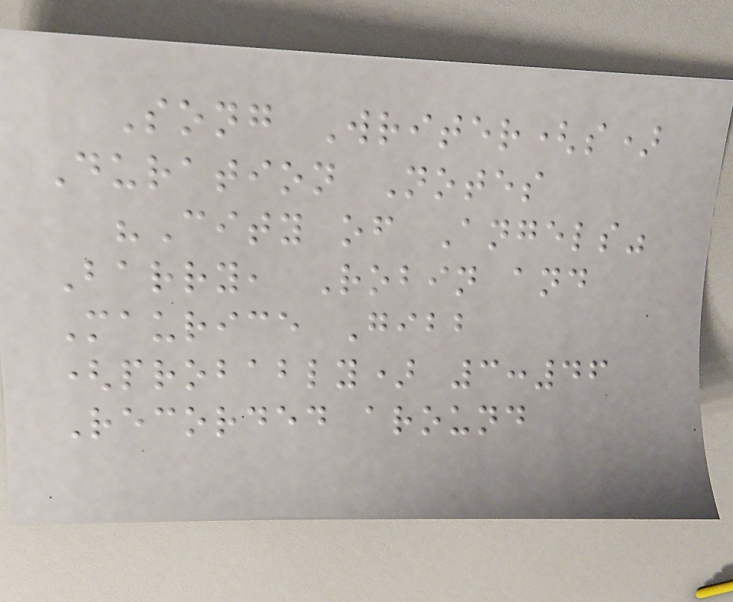Song Writer(s)
Duration Notes
"City of Angels"
Barry, Robin and
Maurice Gibb
(probably) 3:46
Recorded around
